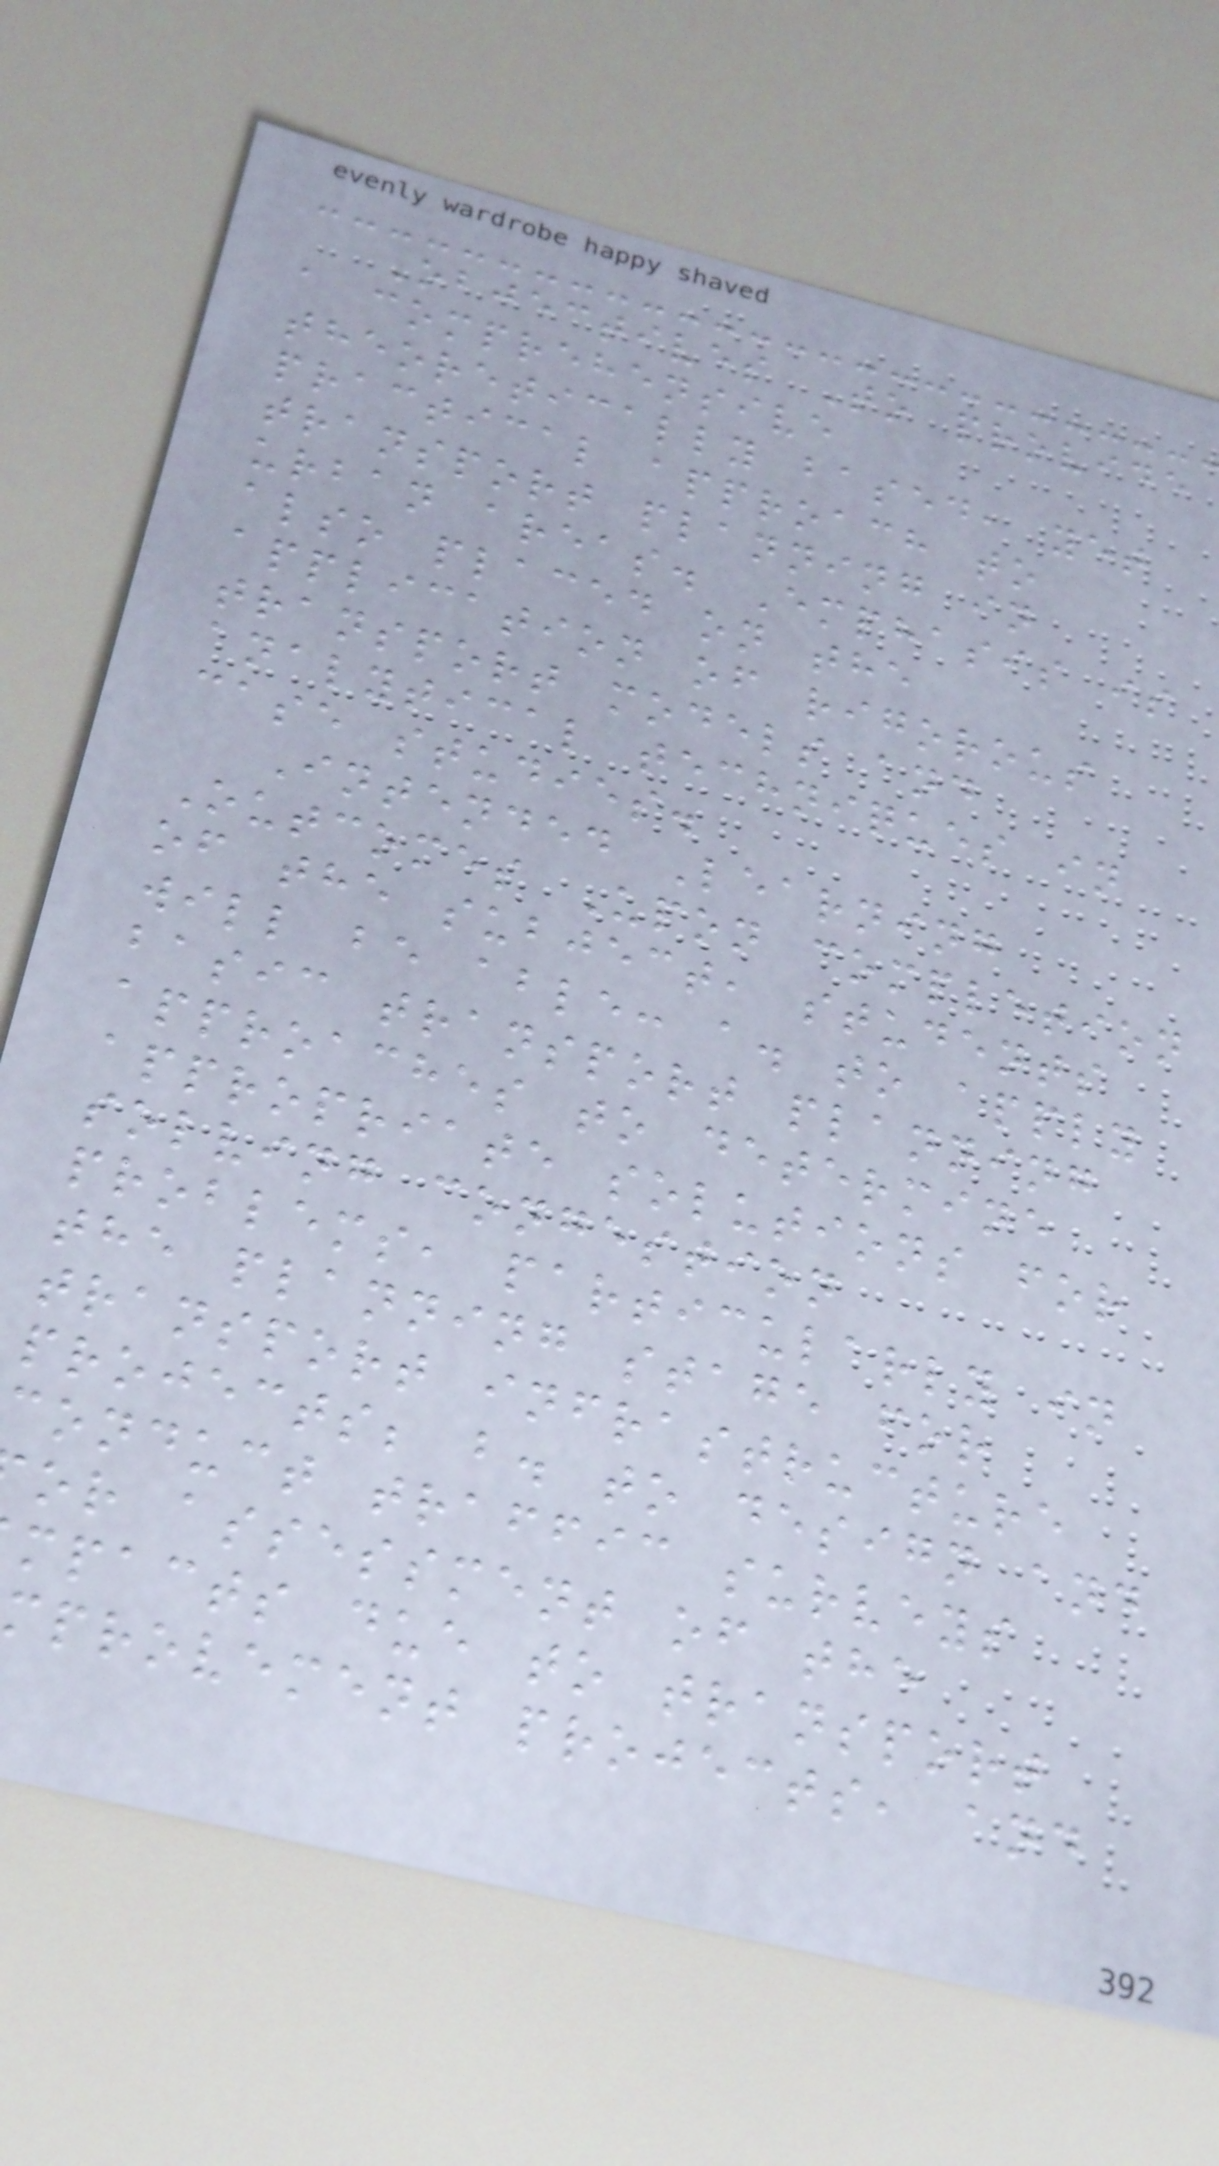Objectives To provide
a comprehensive
theoretically based, yet
practical approach to
transport planning in
urban areas. Emphasis is
also placed on the
application of rigorous
transport models and
analytical techniques in
case studies.
Intended Learning
Outcomes Upon completion
of the subject, students
will be able: a. to apply
basic transport planning
approaches to determine
appropriate solutions for
solving congestion
problems, particularly in
the planning stage for
transport infrastructure
projects; b. to design and
conduct traffic surveys
or assessment of the
mpacts due to transport
mprovement projects, and
